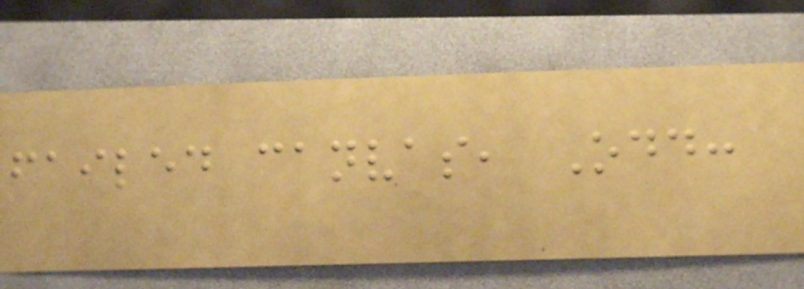failed canvas, Odd:
